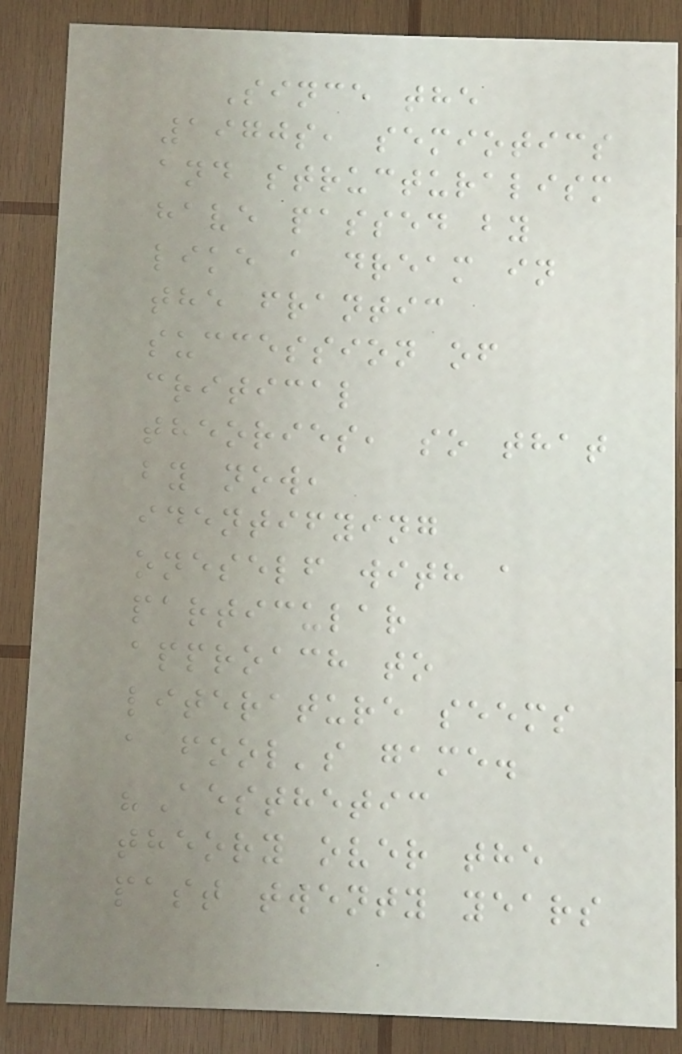Since the
1970s, semiotics
and structuralism
have passed by
like a dream in
the frantic
succession of
critical
theories, so that
by now,
identifying
oneself with a
particular
approach to
literature seems
a fool's game.
"Aesthetic
theory over the
past twenty years
